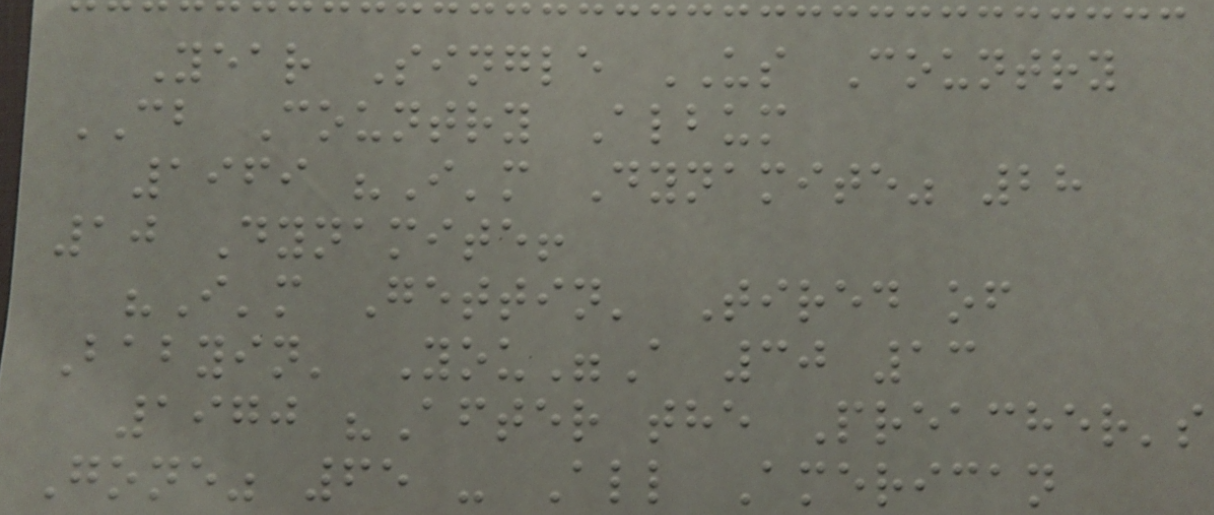Year Single US Country
CB Country Album
1969 "I'm Dynamite" 28
10 Dynamite!
"I'm Gettin' Tired of
Babyin' You"A 30 13
1970 "After the Preacher's
Gone" 65 - All American
